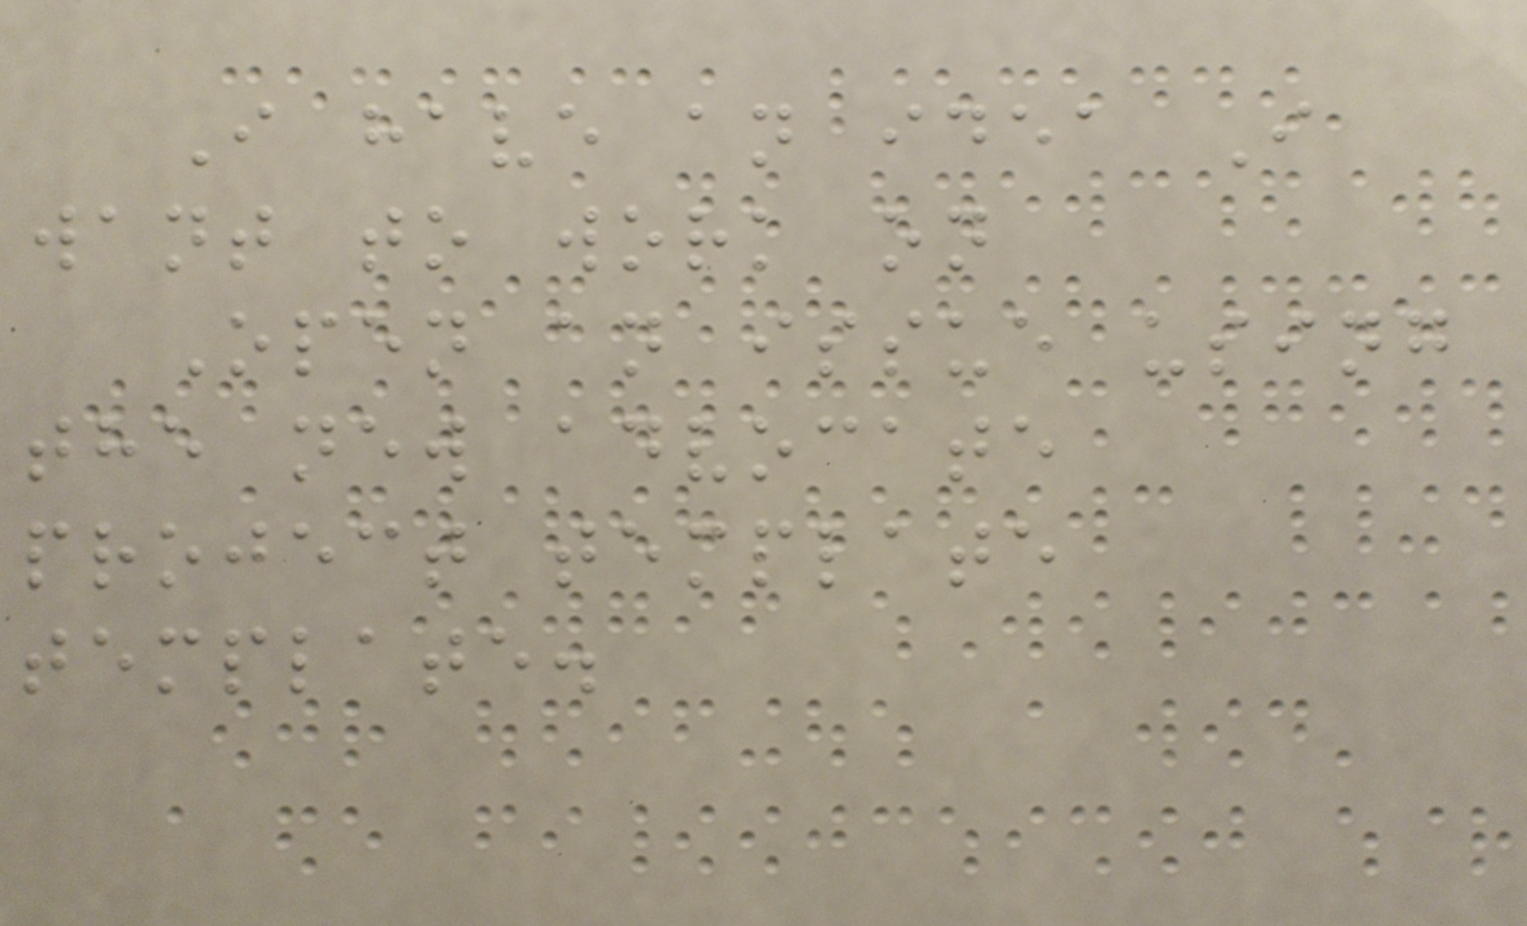I have an idea I
want to work on
Open an issue using
the new advocate
project template
template.
